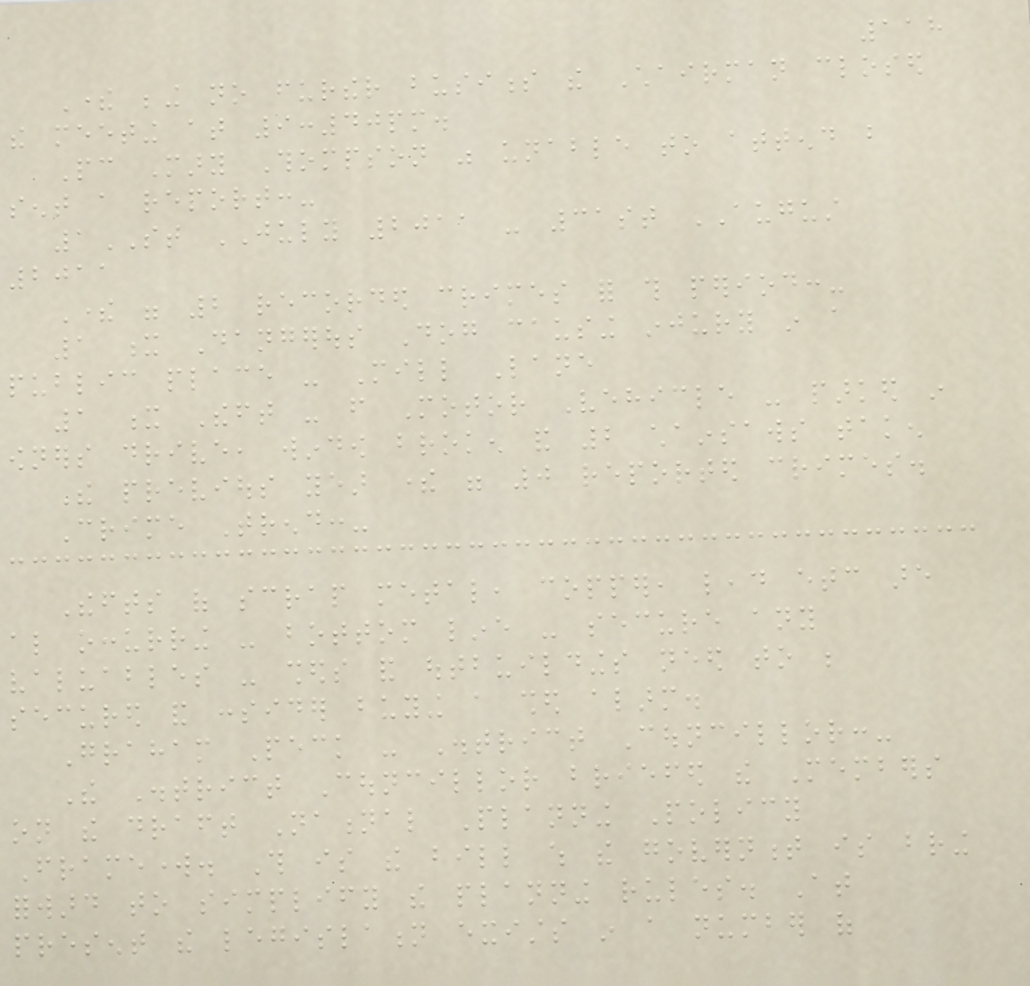118
There being no further business the Chairman closed
the meeting at 9:40pm.
Pc Mary Thompson was unable to attend but
sent a report:-
1ST JULY 2011 - 31st AUGUST
2011
There were 2 recorded crimes for this period:-
1 x Dangerous Dog causing injury in a
public place - Mill Lane
1 x Theft - from Motor Vehicle - parked in
owners drive, window broken and 2 chainsaws taken
The previous year there were 0 reported crimes.
Crime Trend:-
Thefts of scrap metal, copper, lead etc are
also occurring - bottom line - secure any
valuables - sheds and outbuildings need to be
secured and consider buying a shed alarm.
Graham Peck - District Councillor:-
The District Councillor briefed the Members
on the draft National Planning Policy
Framework. This is the bill which the government is bring
forward to simplify the planning rules. At
present the legislation exists in a number of
